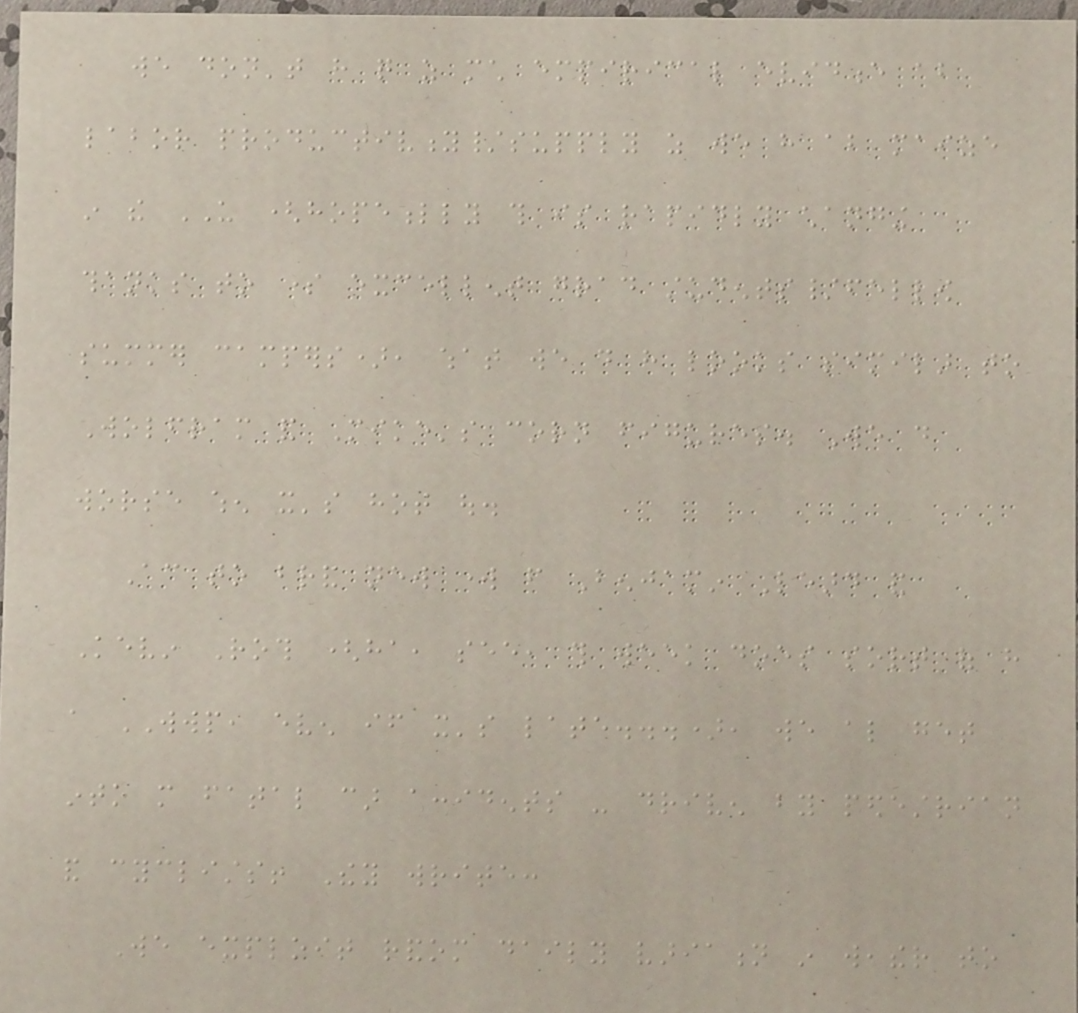we don't have quite as much empirical evidence about
labor productivity/supply as we have about maize
in the US (hopefully this is rapidly changing
thanks to some excellent grad students/fellow
summer campers), what we do have looks similar to
Wolfram and Mike's corn figures. We do
worse when it's hot out.
According to brand new work from Benjamin Leard and
Kevin Roth (ha, see, this week does sort of have
a WWP, even if it's late...), we also get
into more fatal car accidents - driven by pedestrian
and cyclists! They write:
We exploit random daily variation in weather to
